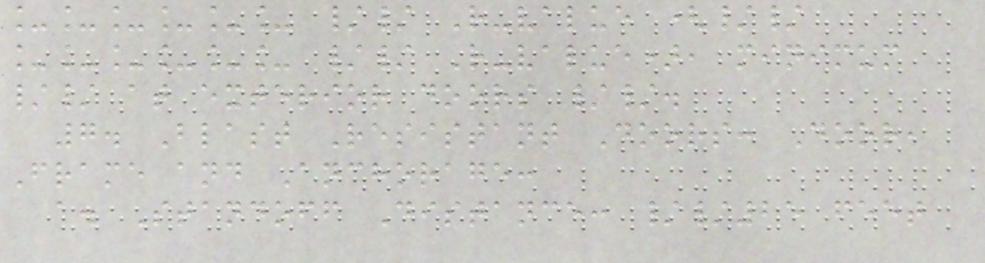______ // R-value (//
______ // R-value), minimum
// at exterior doors //.
7. Blast Resistant Doors: Door,
Frame and Anchorage:
a. Standoff Distance: //25 feet
